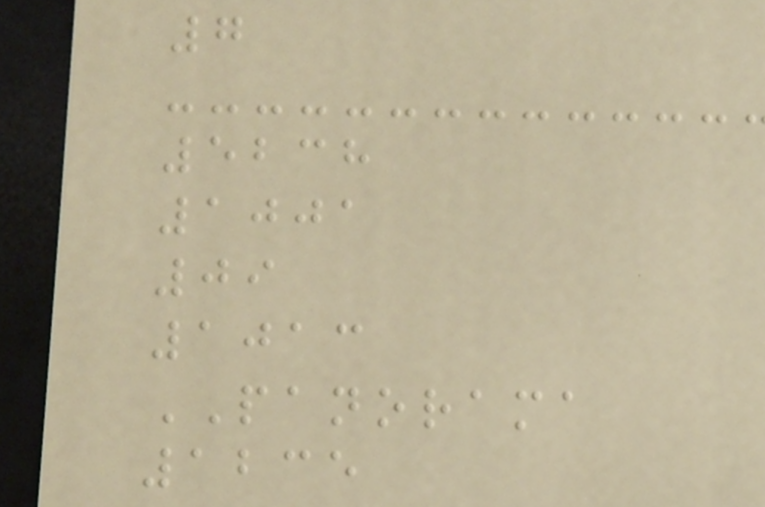7
5238
1001
09
1013
PANORAMA
1235
